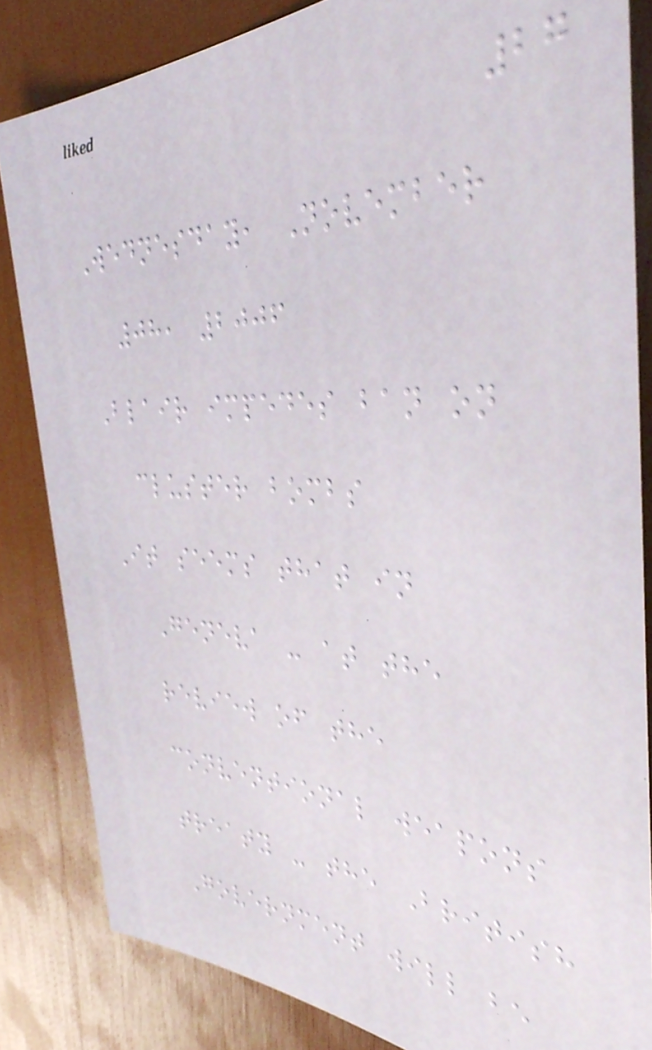27
Wednesday, November
08, 2006
Blair impedes ban on
cluster bombs
It seems that in
Geneva - at the
review of the
conventional weapons
treaty - the British
Government will be
